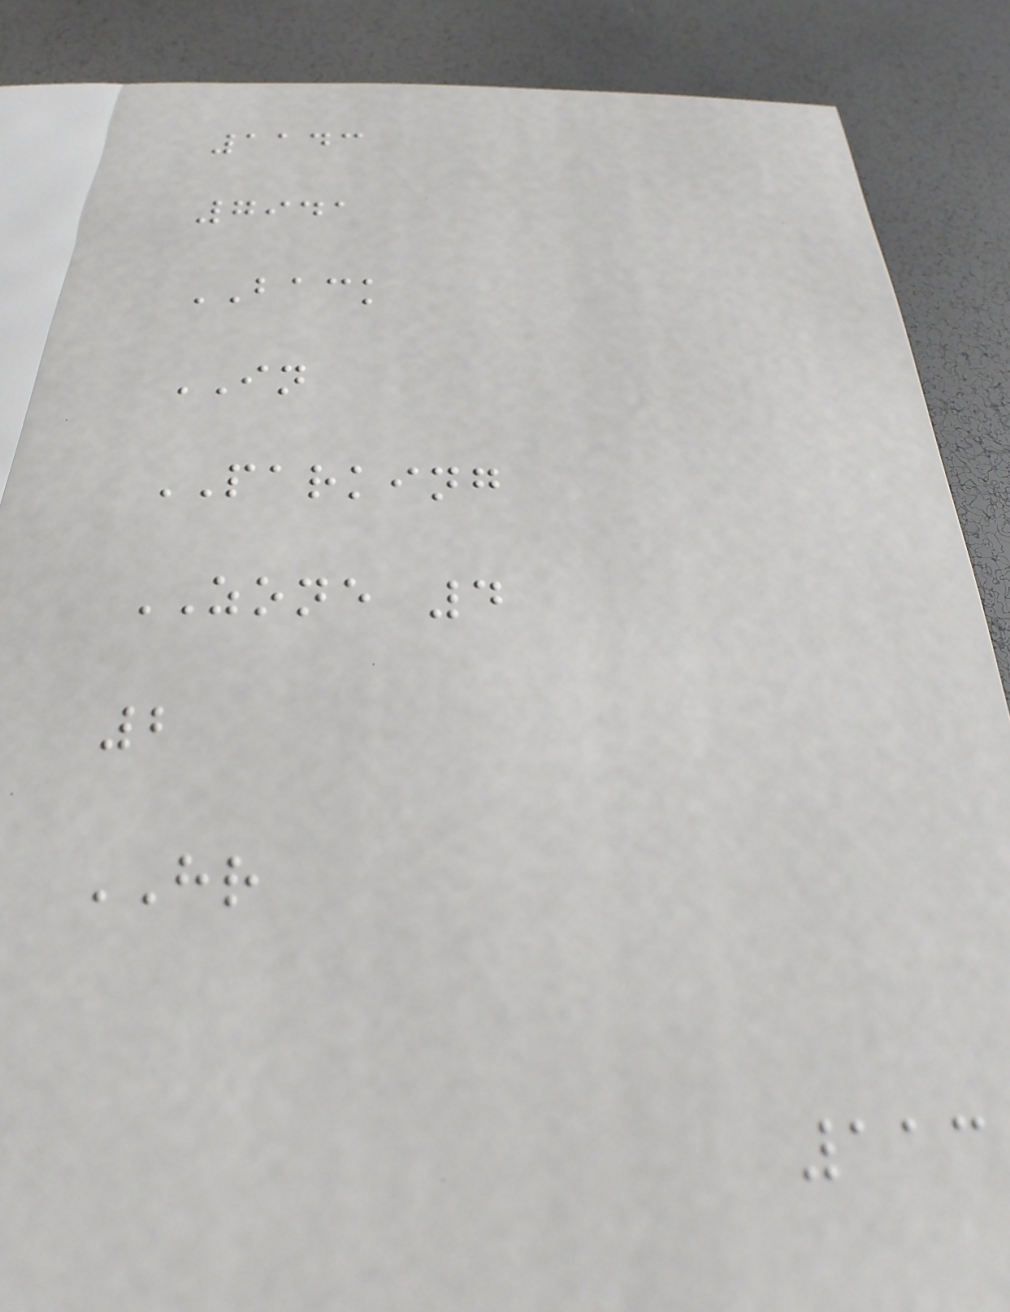1143
7941
BACK
IN
PARKING
ZONE 4
2
HR
113
